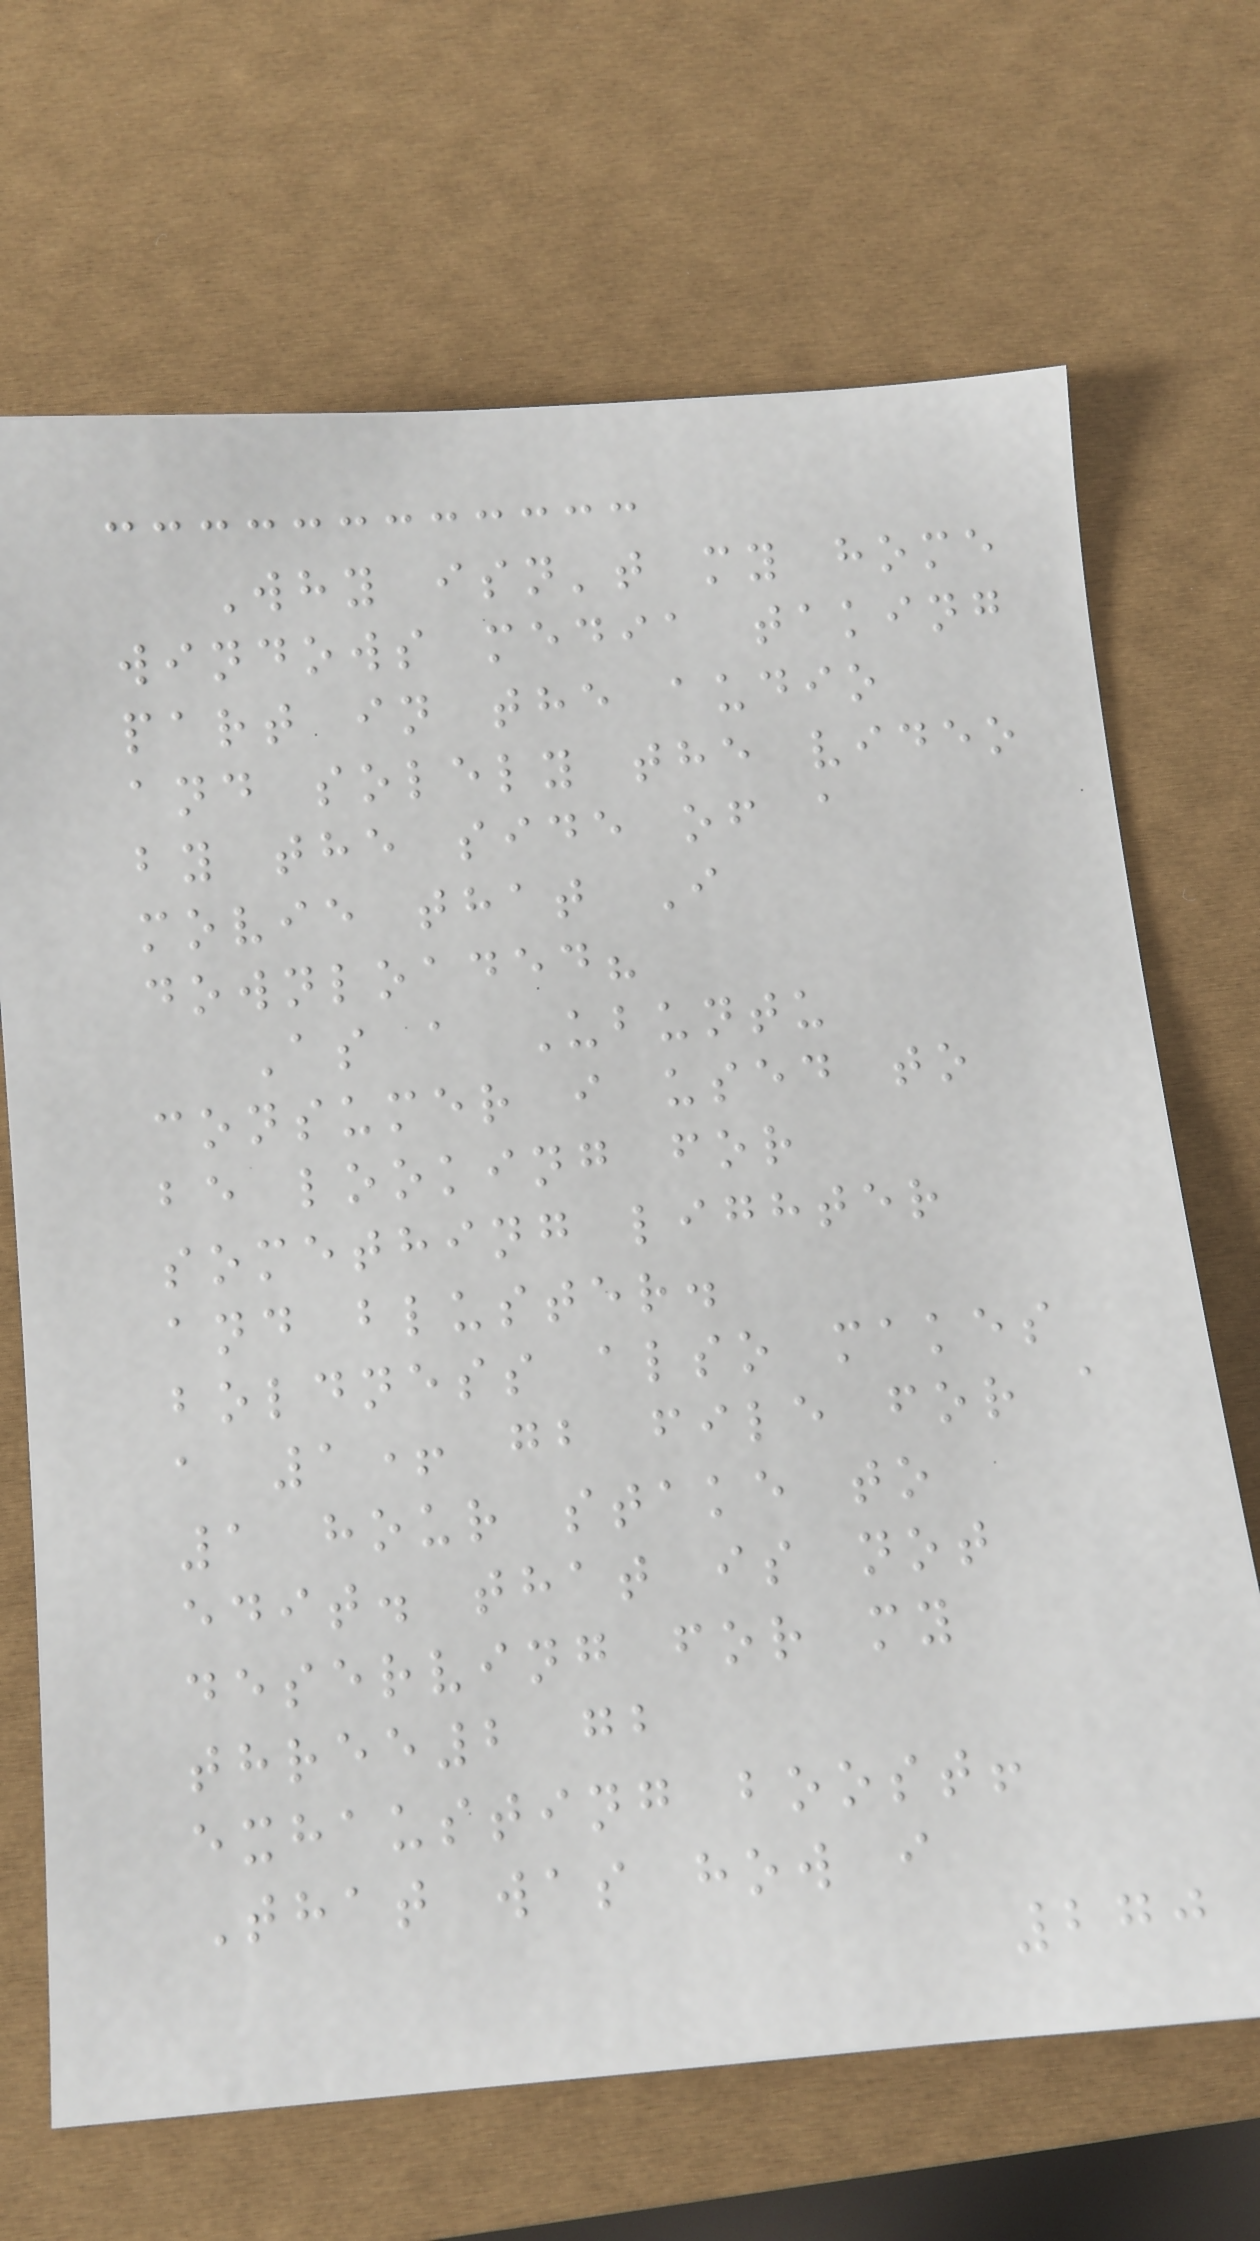Why isn't my home
windows media taking
part in the audio
and solely the video
by the side of a
movie that I
downloaded?
As a Ubuntu
consumer i used to
be looking for
something lighter
and bluster.
boldness also makes
a 1+ gb file for a
1 hour stake to
edit. that is not
deserving for my
three2 gb
exhausting boost!
That was how i
270
